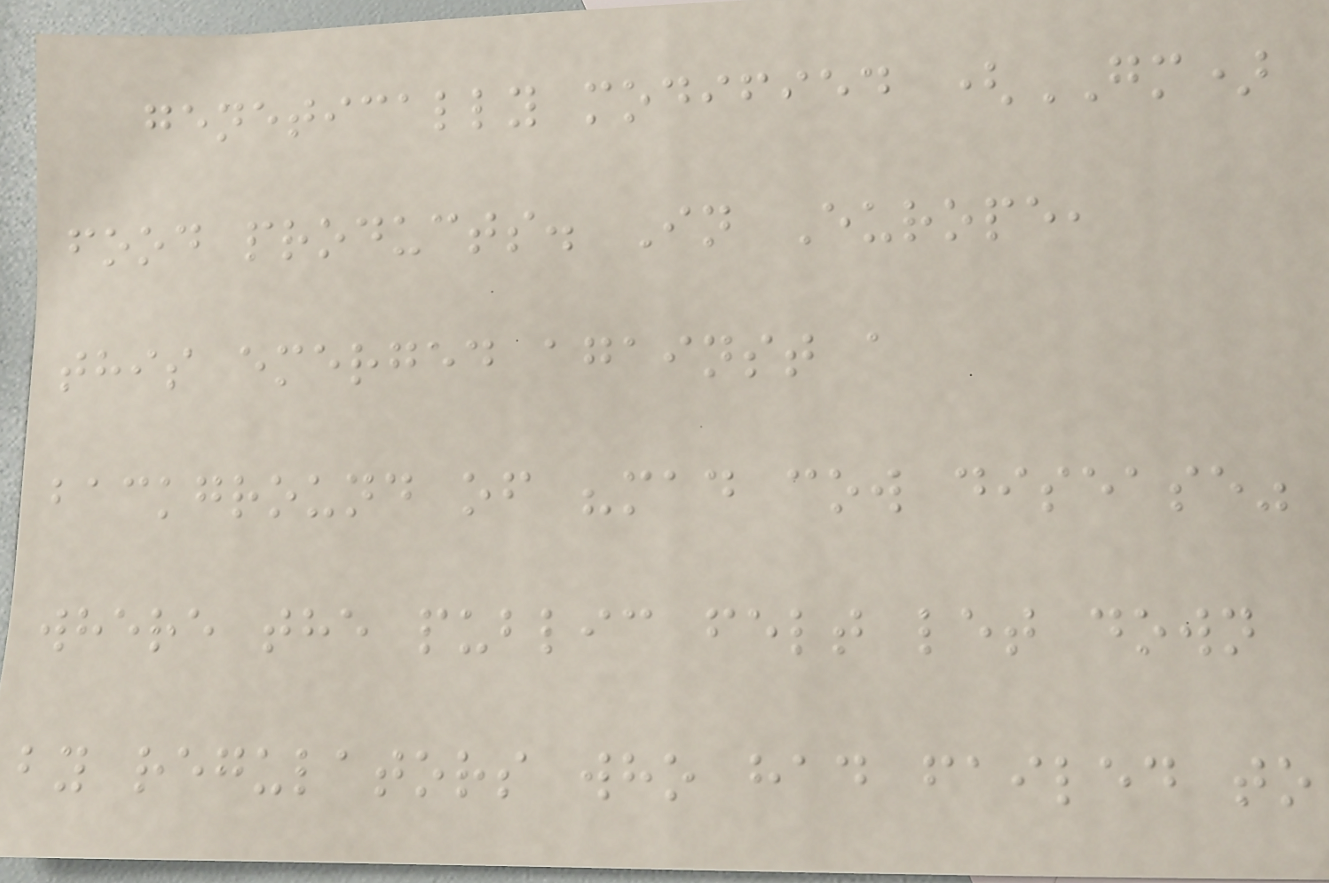genetically modified (GM)
food products. In Europe,
this emerged against a
background of "mad cow disease"
where the public felt let down
by regulators who had failed to
